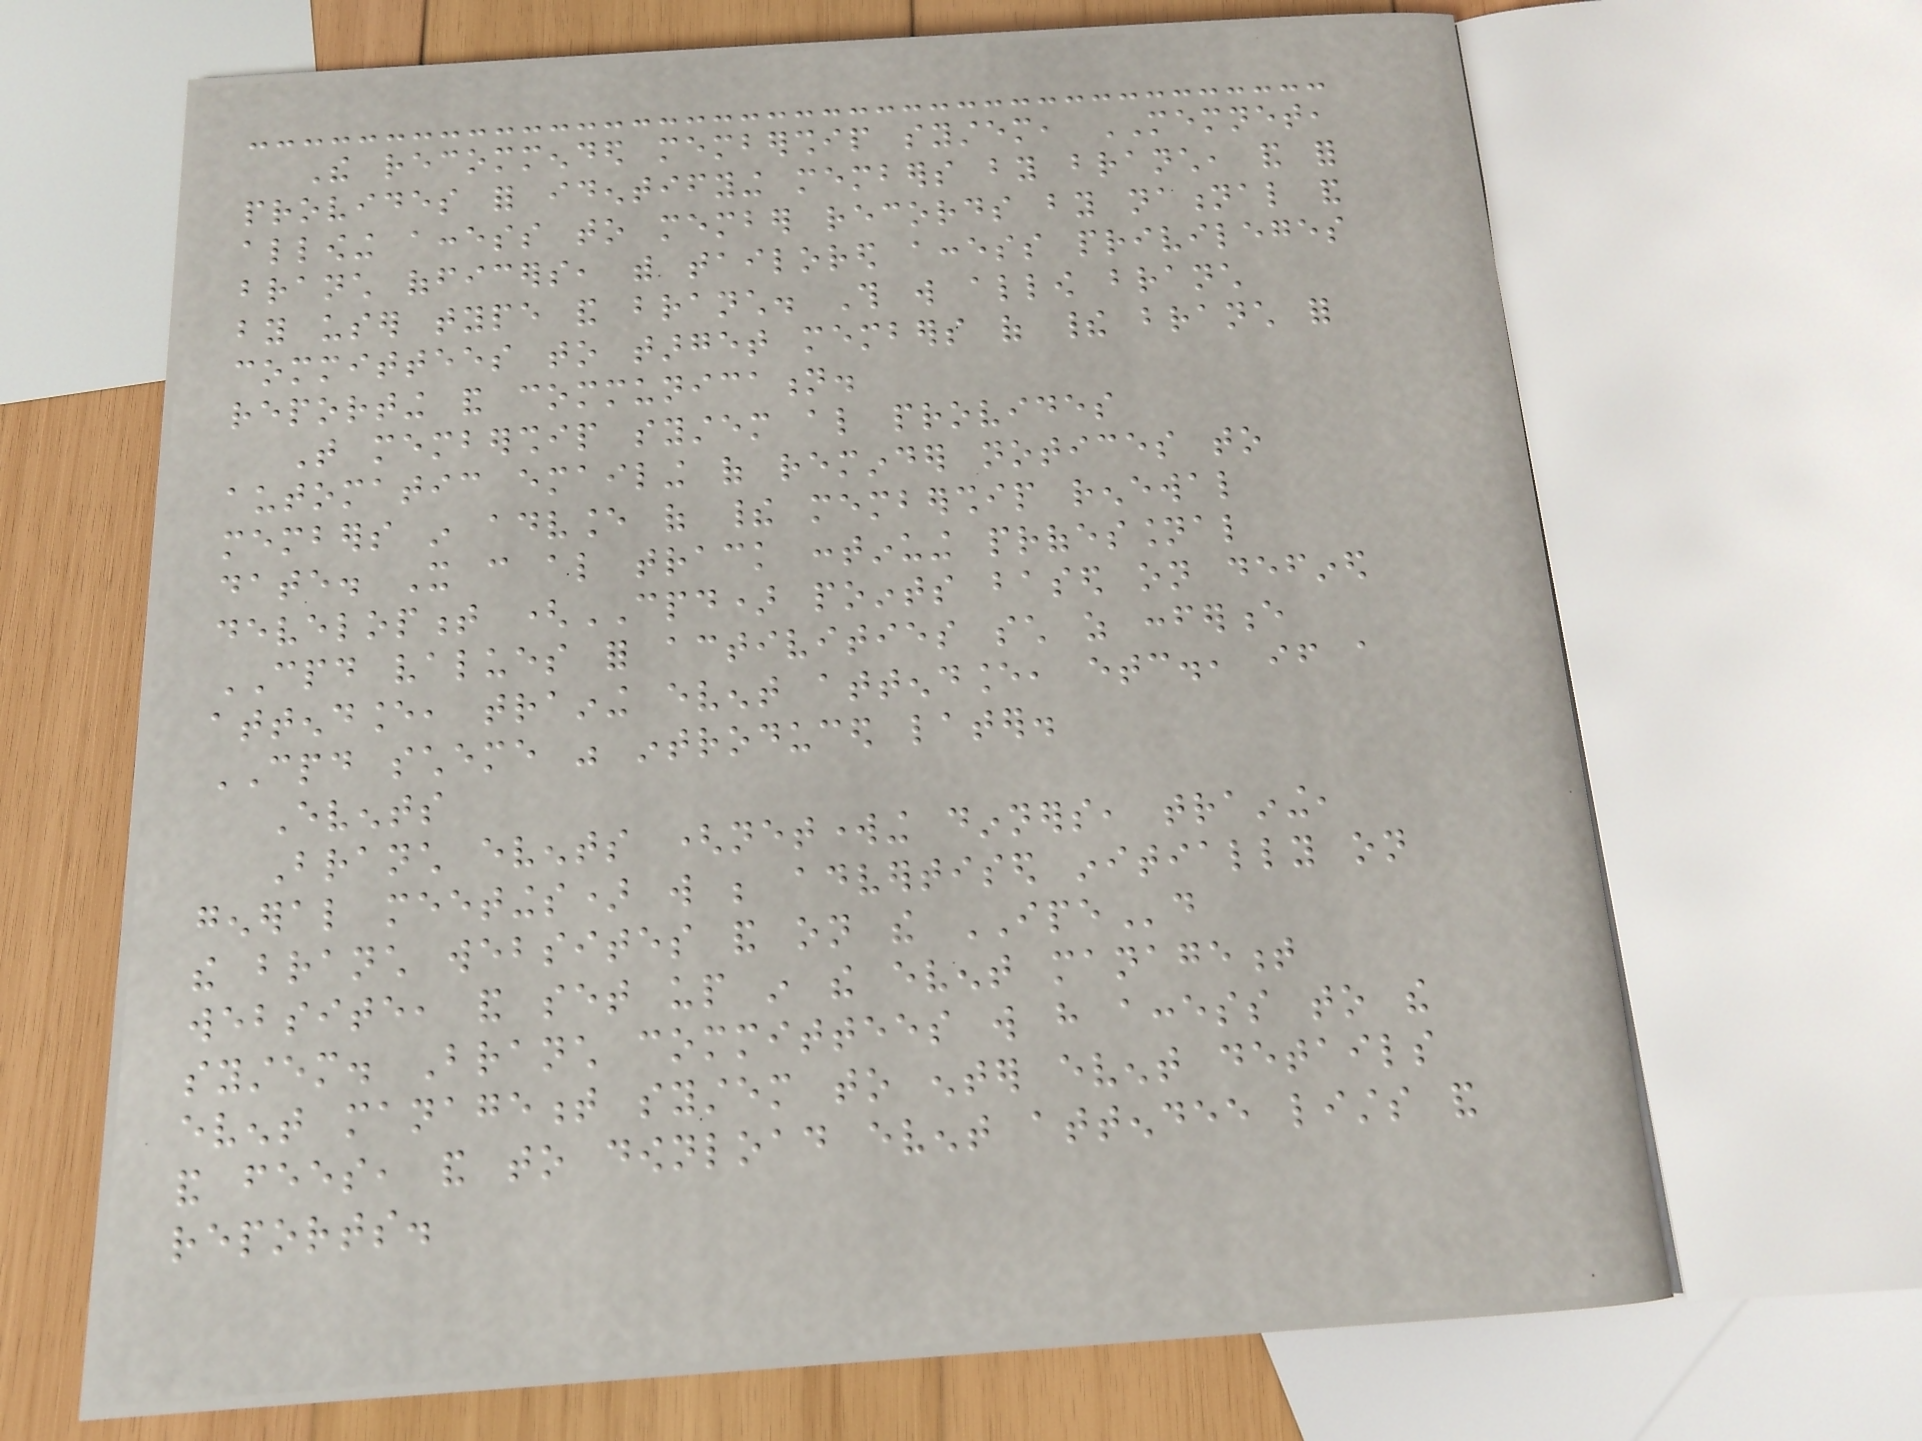The recommended membership system, MEMNET,
provides for identifying members by branch, and for
allowing access to member records by national and
branch officers, with tailored access privileges
by user type and branch. This will allow branch
committees to target members of their branch for
reporting and communication.
That membership system also provides
automatic emailing of reminder notices to
members in advance of their membership renewal
date. It can also track continuing professional
development (CPD) points based on defined
CPD values for activities such as conference
attendance, training event attendance, etc., if a
CPD scheme was introduced later.
Events
Branch events (networking dinners, training,
general meetings) will be advertised initially on
the branch websites and on the IPEd
website, and set up in the event management
system. Branch committees will have access to the
event management system to enter event details
and fees, and to download event attendee lists and
reports.
